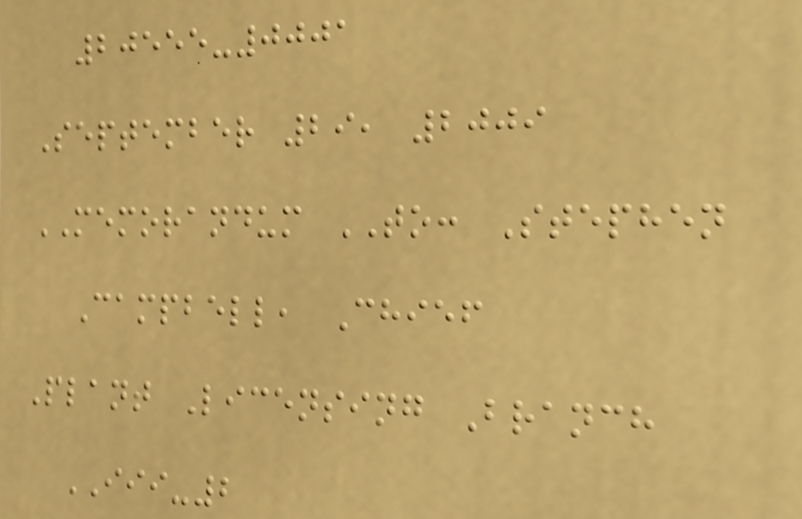20555-0001
September 29, 2009
MEMORANDUM TO: Stephen
Campbell, Chief
Plant Licensing Branch
III-2
